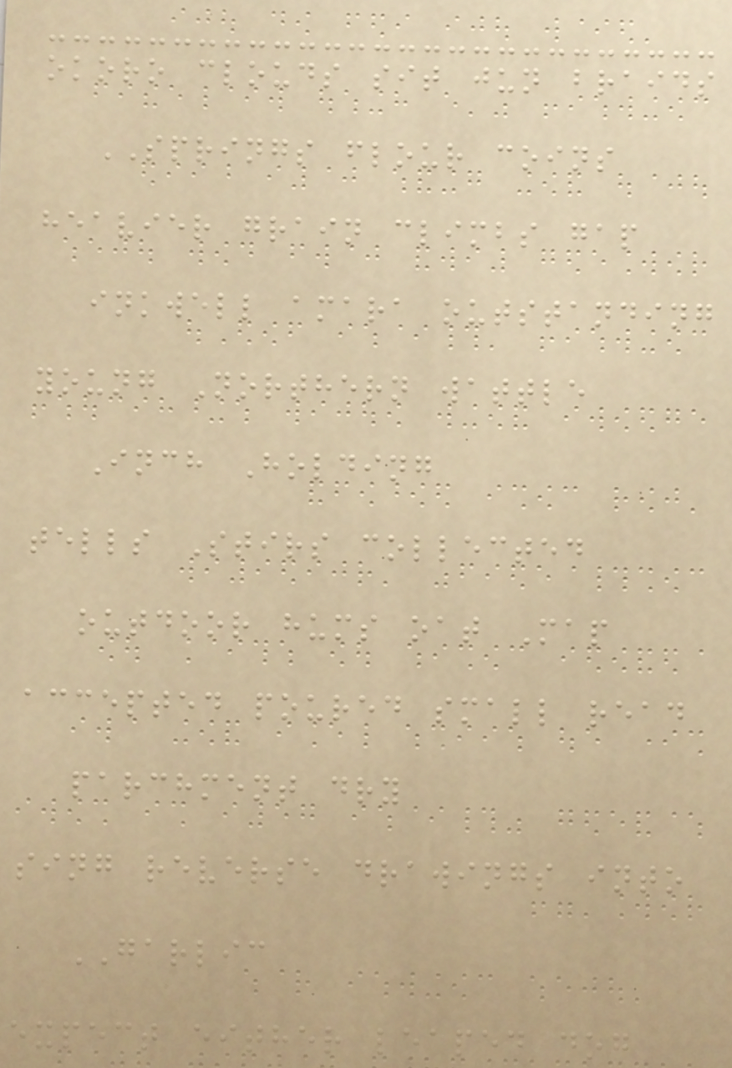okoro clouds sit jun braids
SPRINGS flour coins
heavier grain climbs gap
inkwell amara outstanding
young Northern wattle
Inch Holding
tells Stirs collected
outdoor hums oat Map
accepted poured small read
parchment dry
sing reverse drawings into
GARLIC
expect either leaped dog
